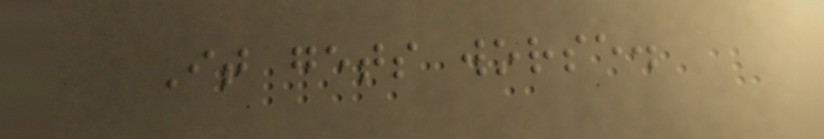It gets worse.
